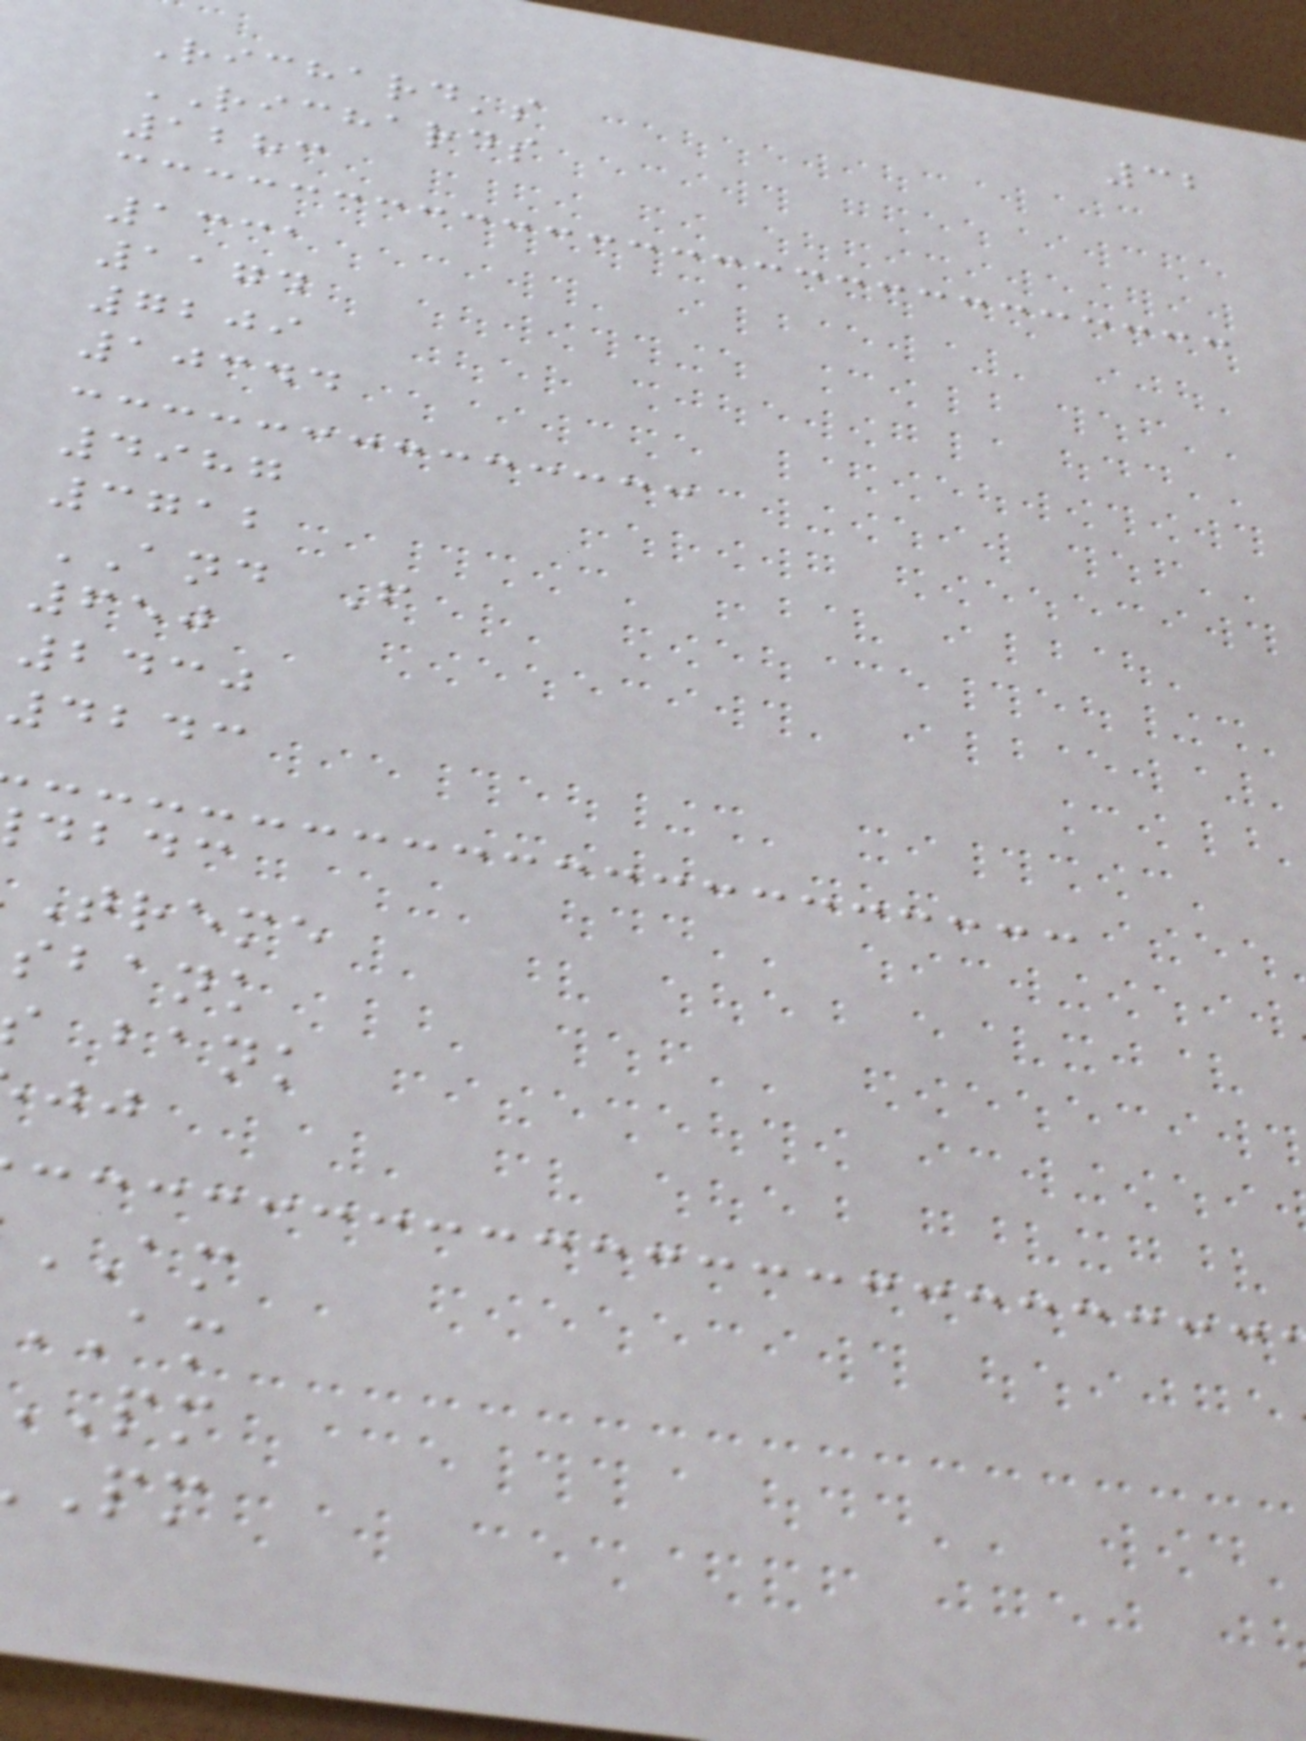32
Richard's
RICHARDS
1283
1331
1174
7209
10344
4987
3712
AND F
650
2430
4243
dbdc
treme
sbank
bank
AM
AM
